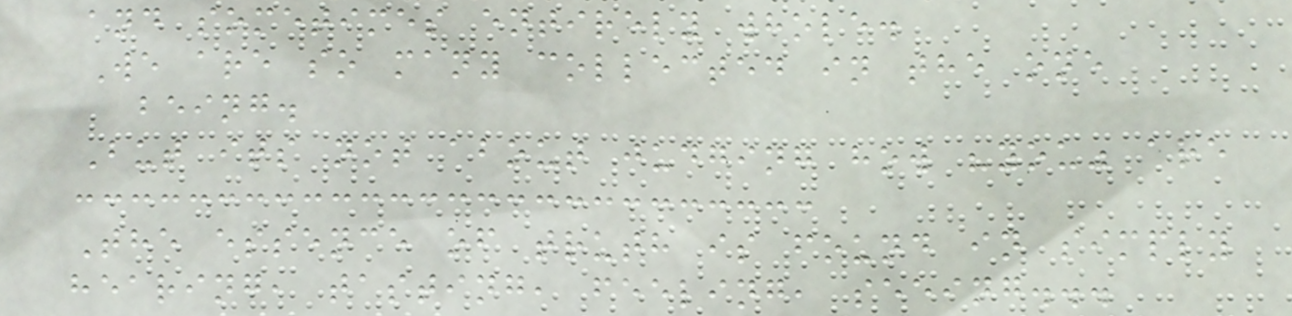and sometimes entirely whole.
We are so many collected in the one
being.
But its not about judging how "you" are
The essence of truth is found in simply
hearing, tasting, feeling, seeing...
